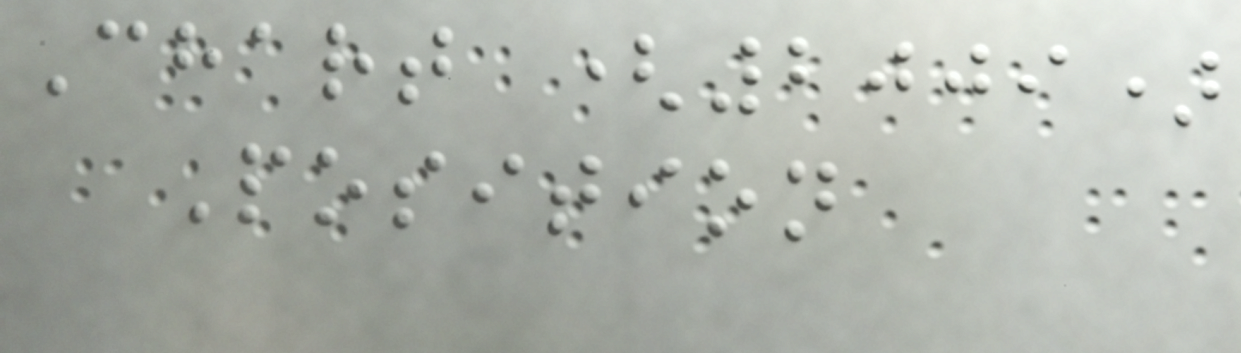Chart (2009)
Position
